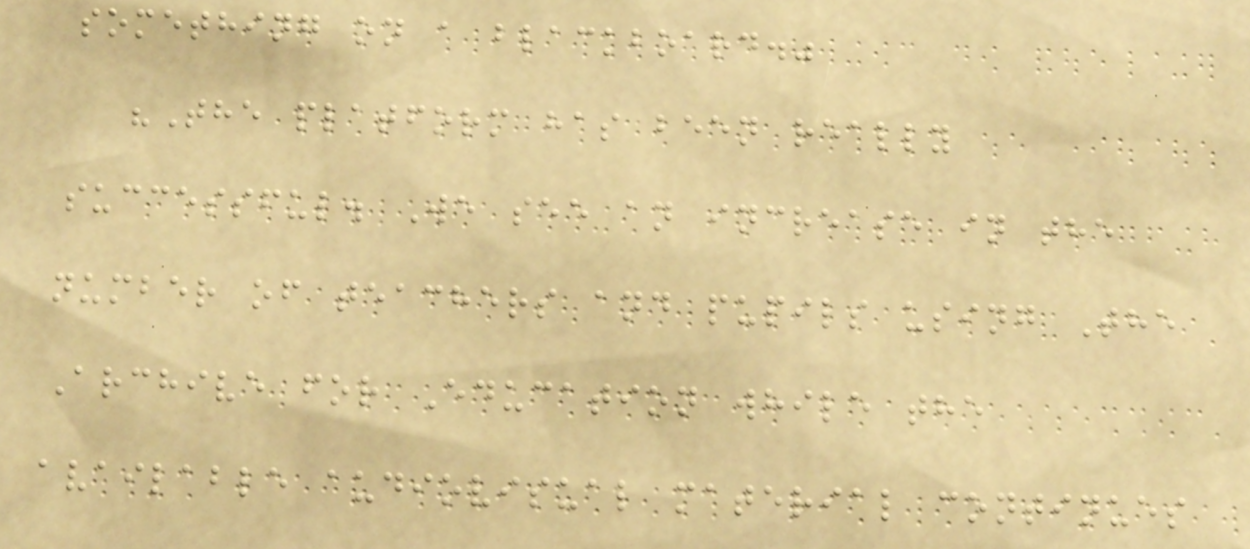something on a blackboard."
"The platform has been really
successful. We see an increase in the
number of teachers and pupils using The
Archive for Education while the
available audiovisual material continues
